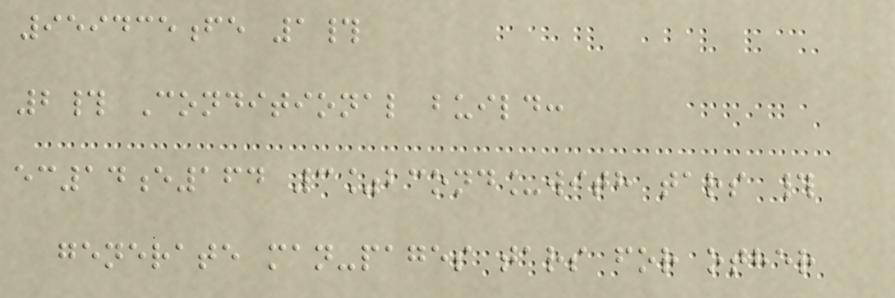959435fe 1#
2# Conditional build:
ec14e164 3%bcond_with tars #
generate man-pages tars for other
